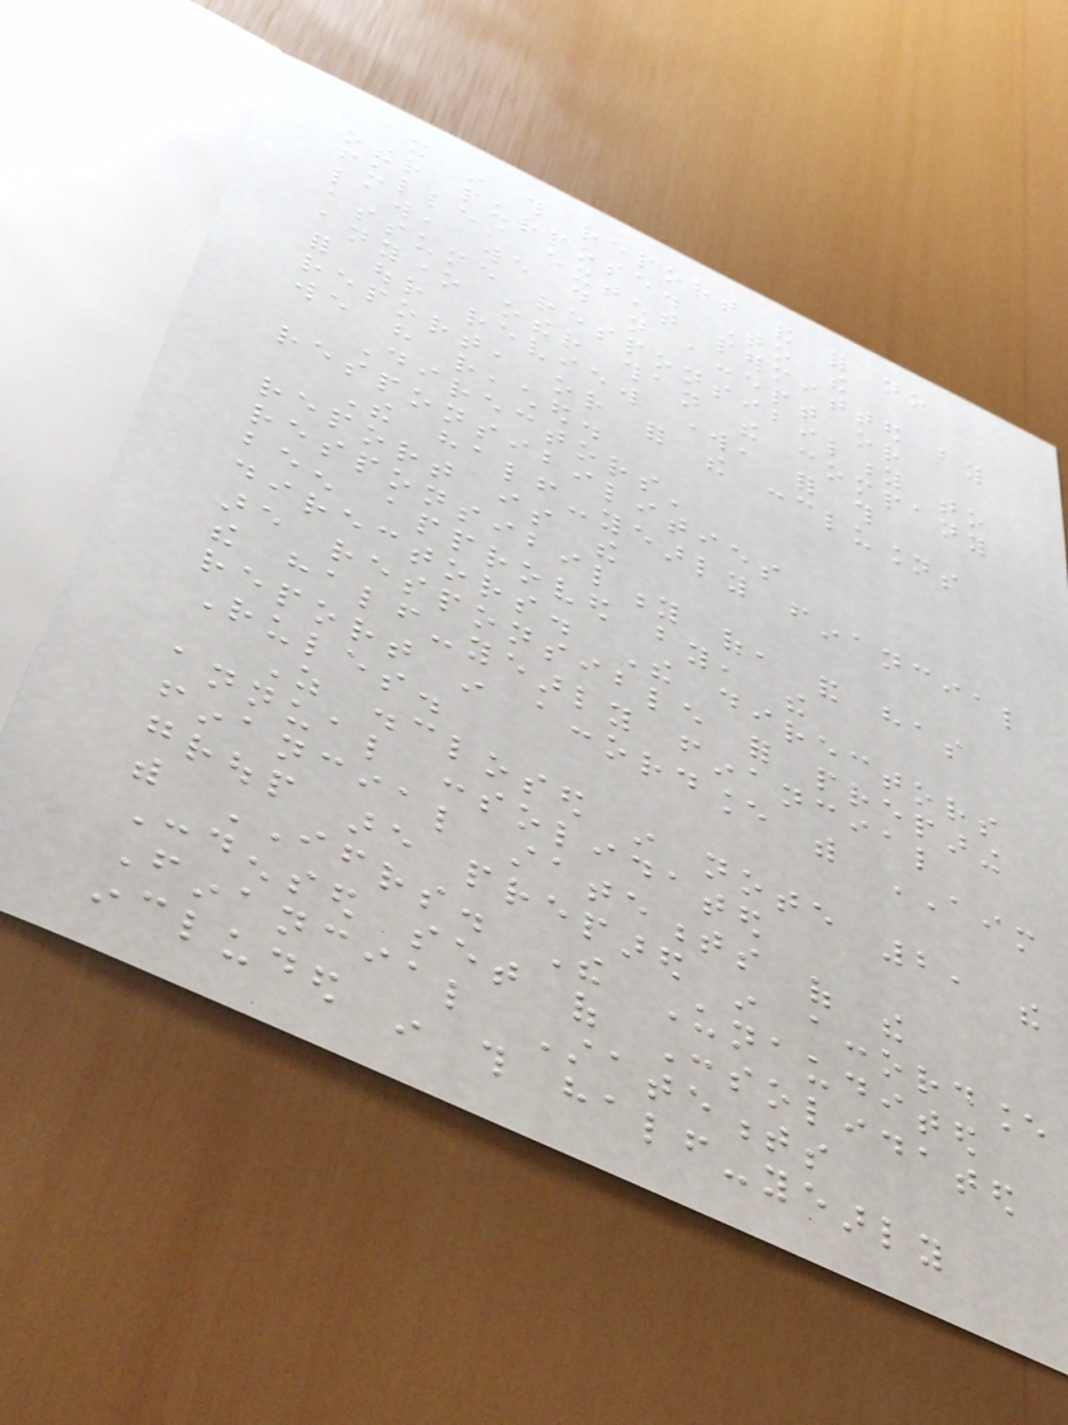it in this report and for no
other purpose. To the
fullest extent permitted by
law, we do not accept or
assume responsibility to
anyone other than the company
for our review work, for this
report, or for the conclusions
we have reached.
Directors'
responsibilities
The half-yearly financial
report is the
responsibility of, and has
been approved by, the
directors. The directors
are responsible for preparing
the half-yearly financial
report in accordance with AIM
Rules.
As disclosed in note 2, the
annual consolidated
financial statements of the
group are prepared in accordance
with IFRS. The Unaudited
Condensed set of Consolidated
Financial Statements
included in this half-yearly
